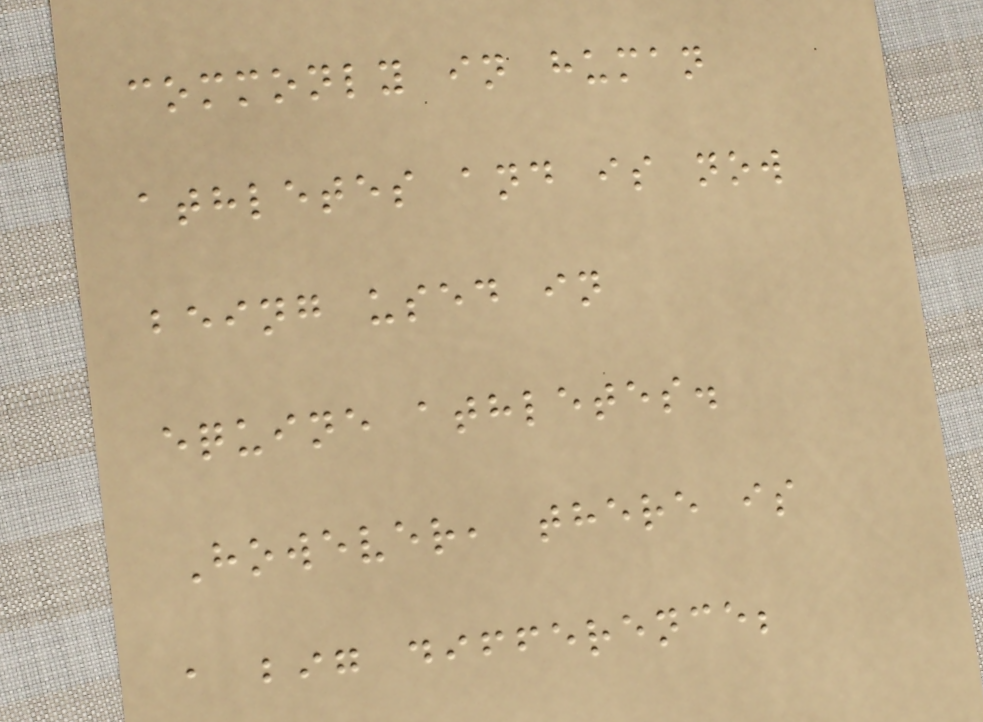commonly in human
athletes and is now
being used in
equine athletes.
However, there is
a big difference;
